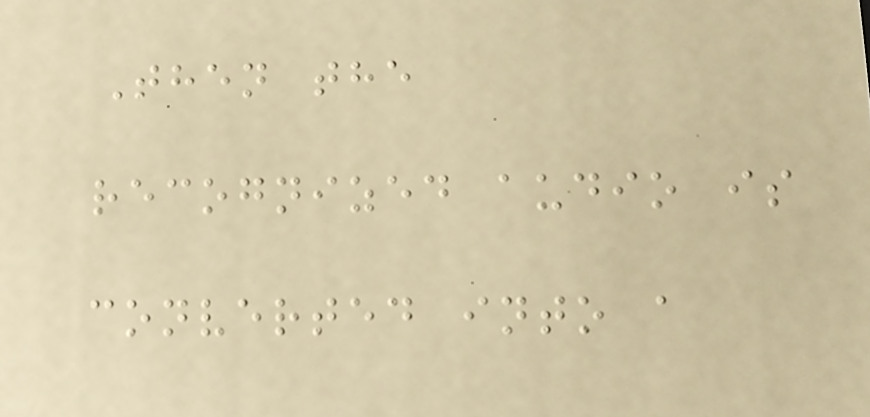Then the
recognized audio is
converted into a
